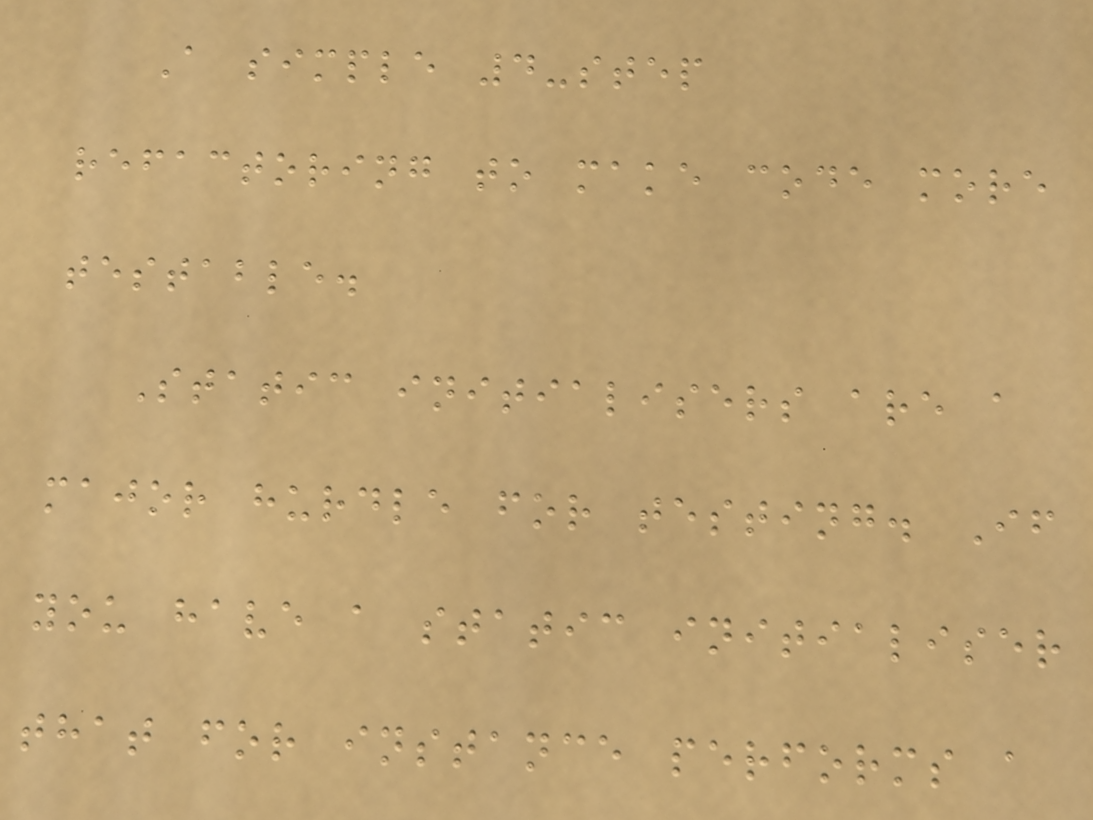A simple 4-step
refactoring to make code more
testable.
Static initialisers are a
major hurdle for testing. If
you have a static initialiser
that for instance performs a
